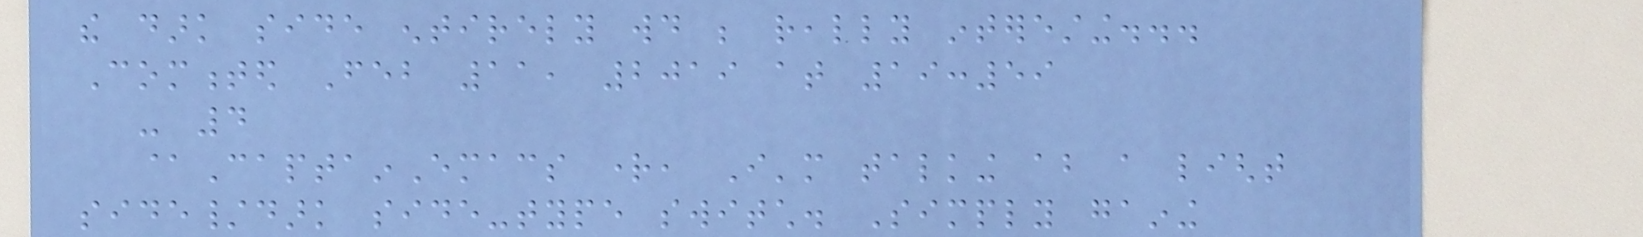the dark side entirely would be really interesting...
Commented Feb 11, 2019 at 19:59
- 4
@CaptainEmacs right, I'm talking about a light
side/dark side-type switch. Simply gaining
